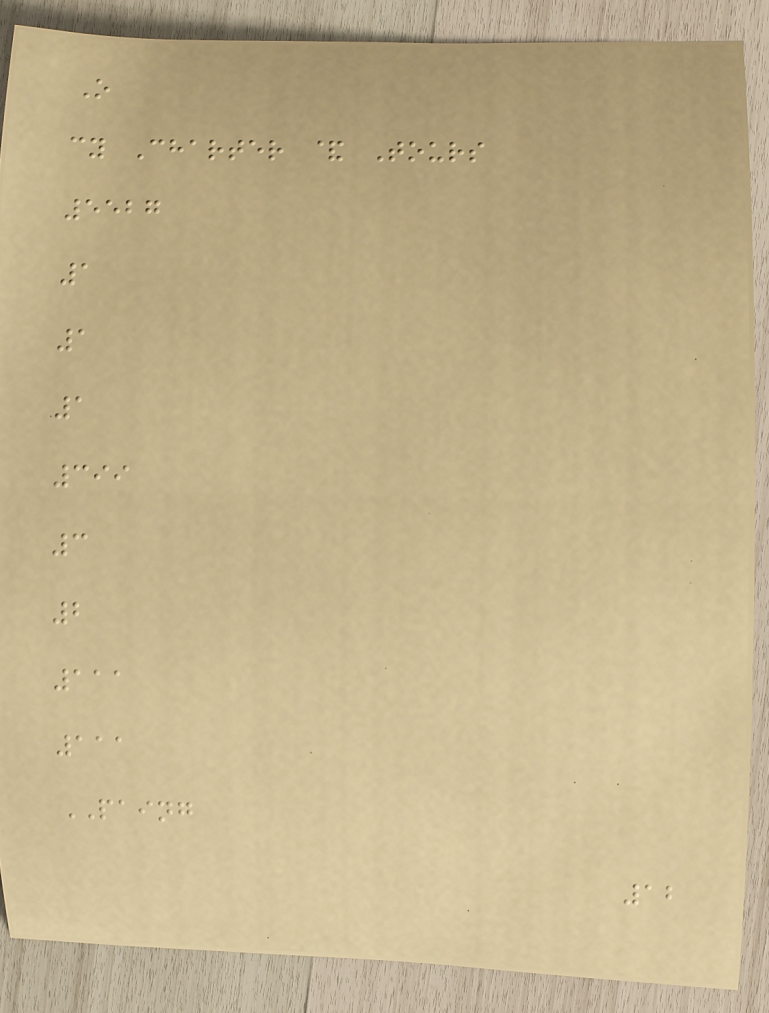O
cy Charter & Tours
5527
1
1
1
399
3
2
111
111
PAING
12
